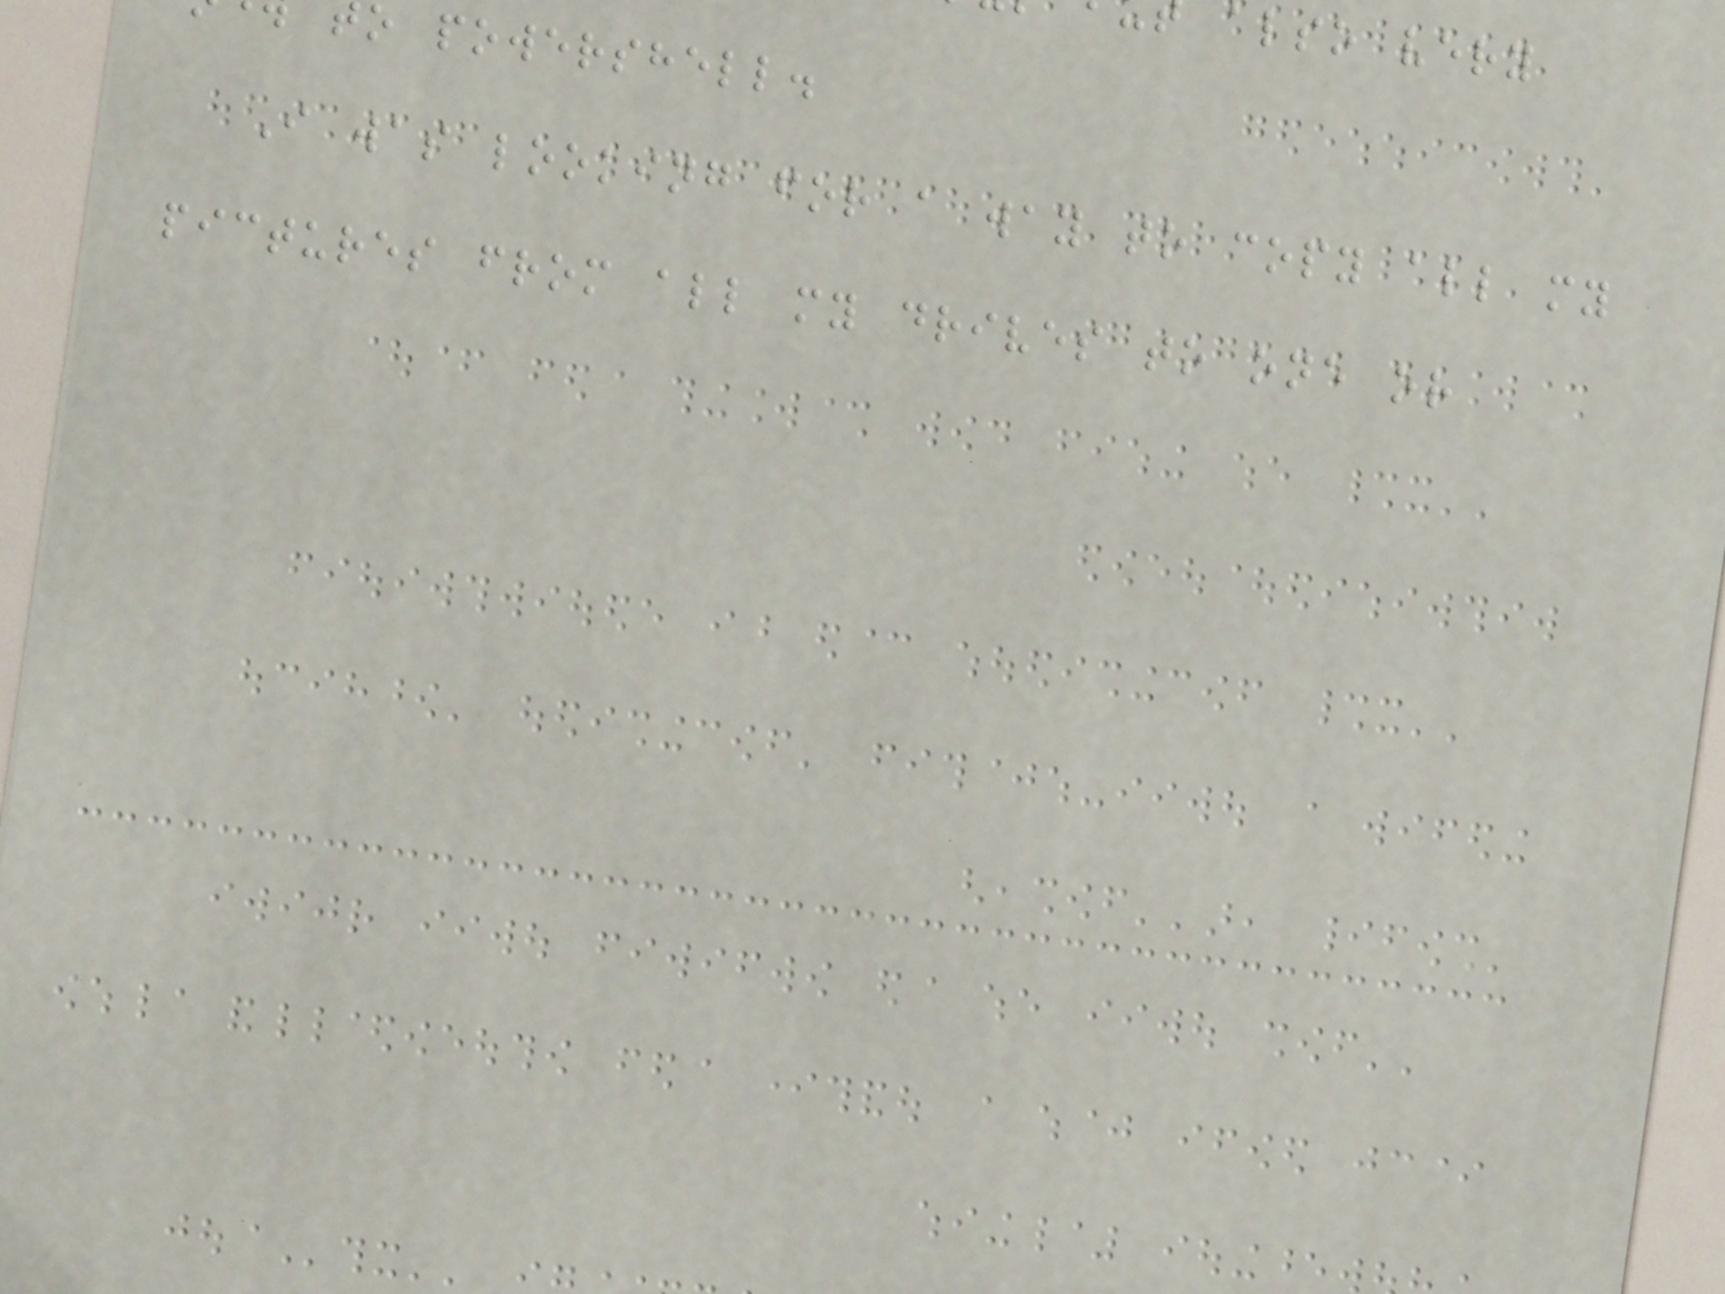also very
o powershell.
I was looking for a way to copy all my
pictures from all my drives to one or
